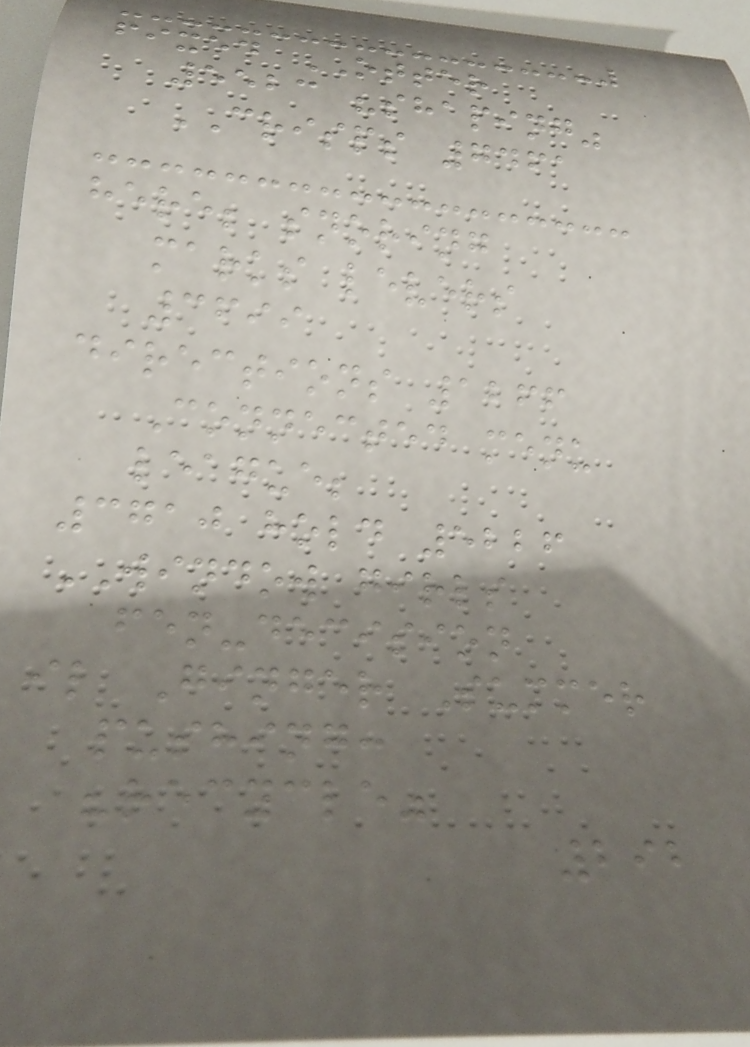fixed OTTER
5523 "shaping"
CRISPS 7461
here; snoring
marks levers
3699
directions 1266
Connected menu
league;
3710 hold 5226
WINDOW girls
fen-decision
il Ginger Summer
pushing:
"recycle"
292
